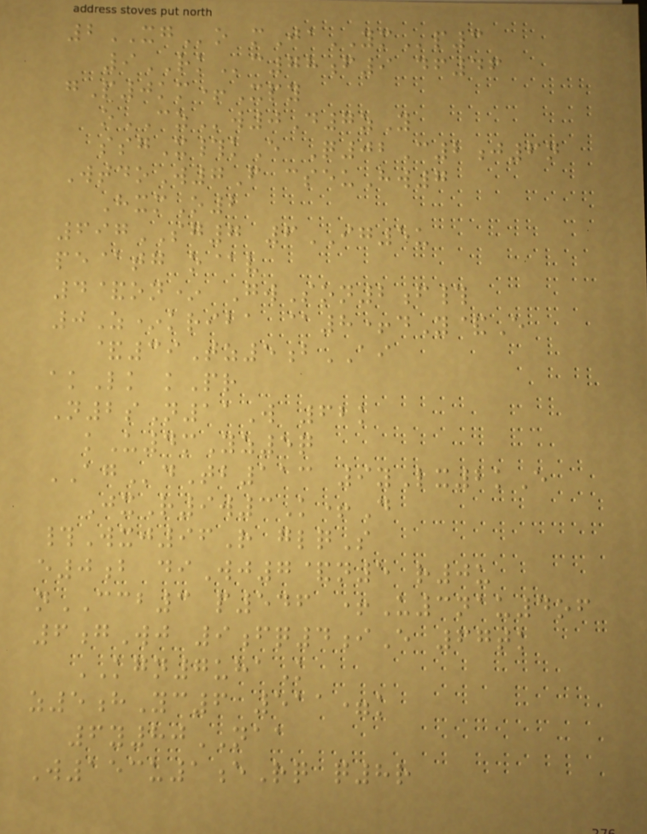2XGo mJaYMp3
9RKc78f9 df46
gP0km+Xpy
oCZw0D7zY
ssgX#kE Q02C2j6n
WtdoW7F cseuHw7
HxmO2
697SG7 6IG5u
pe@tg o@v
4&on* GwSon2f#
0Z*kriba @8+dY&E
&39Tz5bAI
akLk kPr
N2sN11W 62k
kU4mYz5q
AGdTb113 9yLx2kE
JxR9w3K+D
#Wxj96R glqS
e0b diWj7&n5 r0u
nCCB3 p546 +U3nau4of
6gWj 9fq4iE 67tk
KGN7uhaK
z5hYc6 511=k
6y80NAA
W153u1eRq q8r
